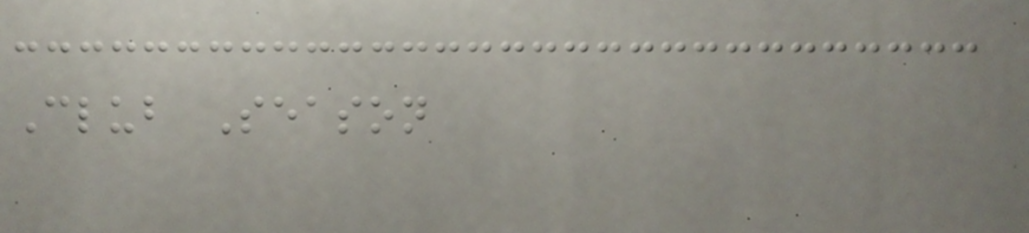Club Season
